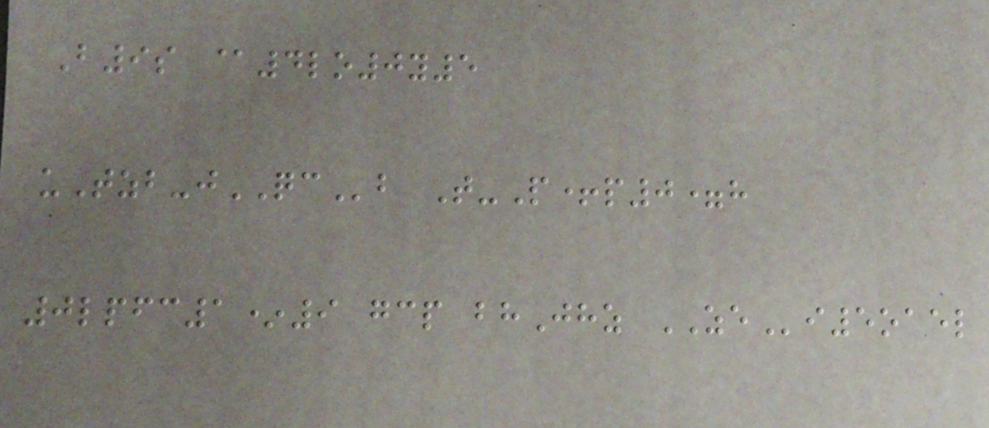B9s @4lo0y5
uTzb-jQCb T-P+p0=h
0lpfc1*9 gcp bhJhz ZEi5oael
